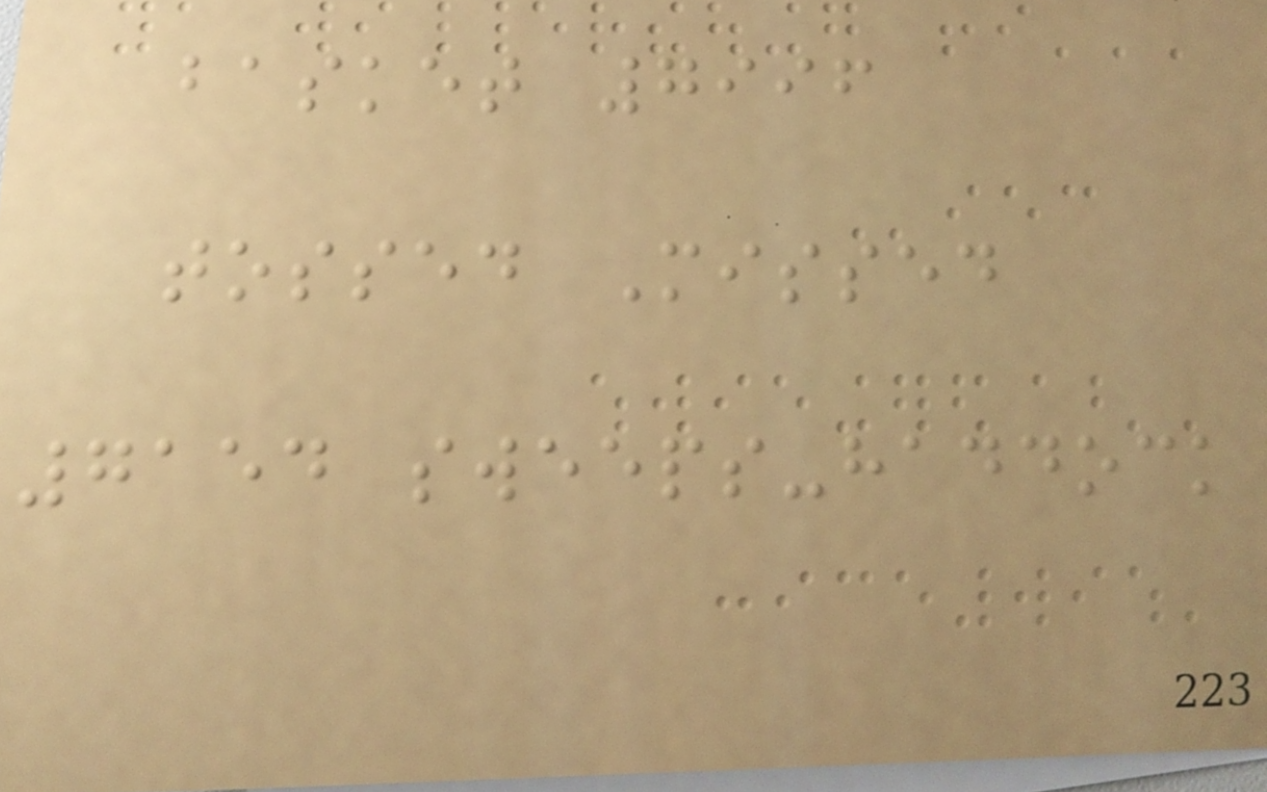basket 7996
tossed Missed
7154 sweeps-haddock
